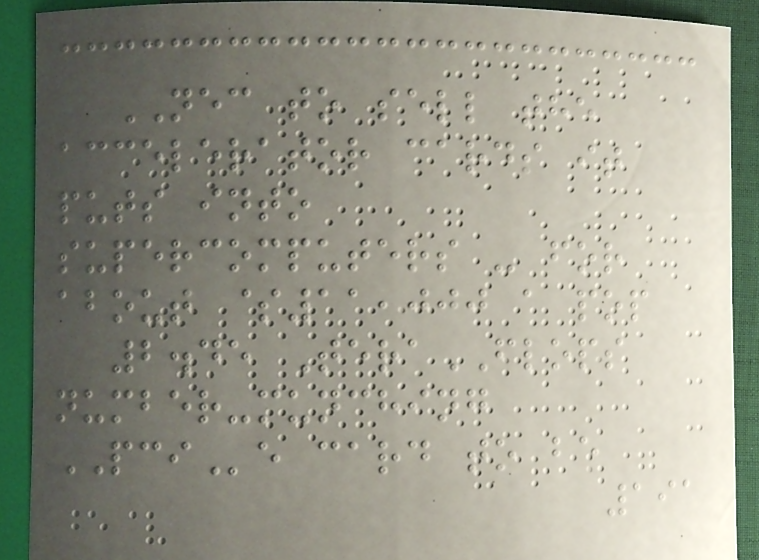NEC to sell the
accelerator cards it
puts into
supercomputers - for
about $11,000 a pop
2.45 TeraFLOPS
number-munching
PCIe card to be
191
